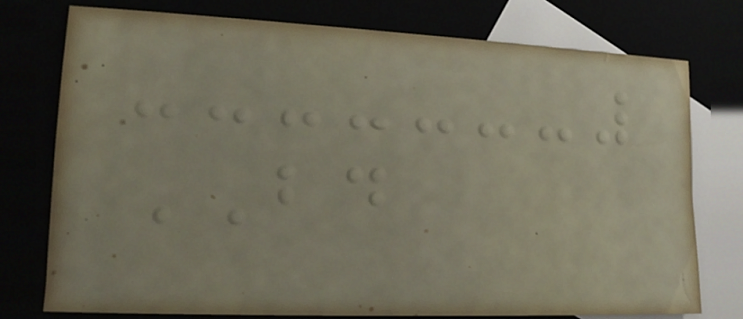BD
